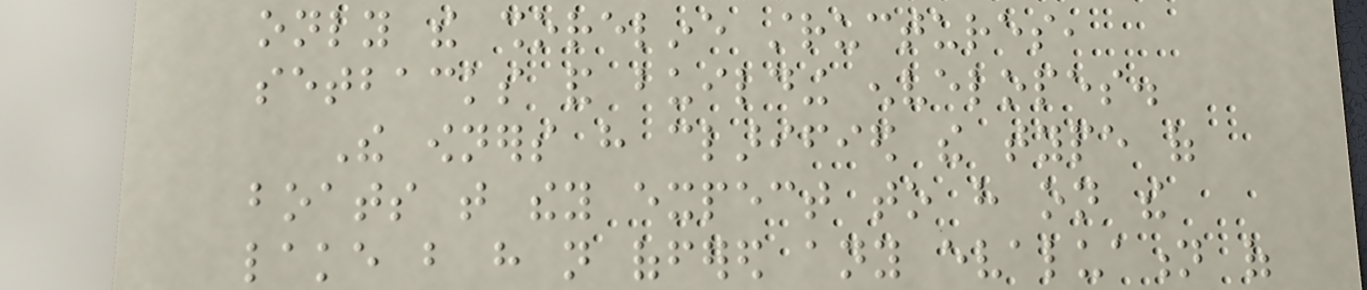only the shoreline structures,
setbacks and building envelopes.
The owners have clarified the type of
boats that they expect to have on the
lake but have not offered any evaluation of
